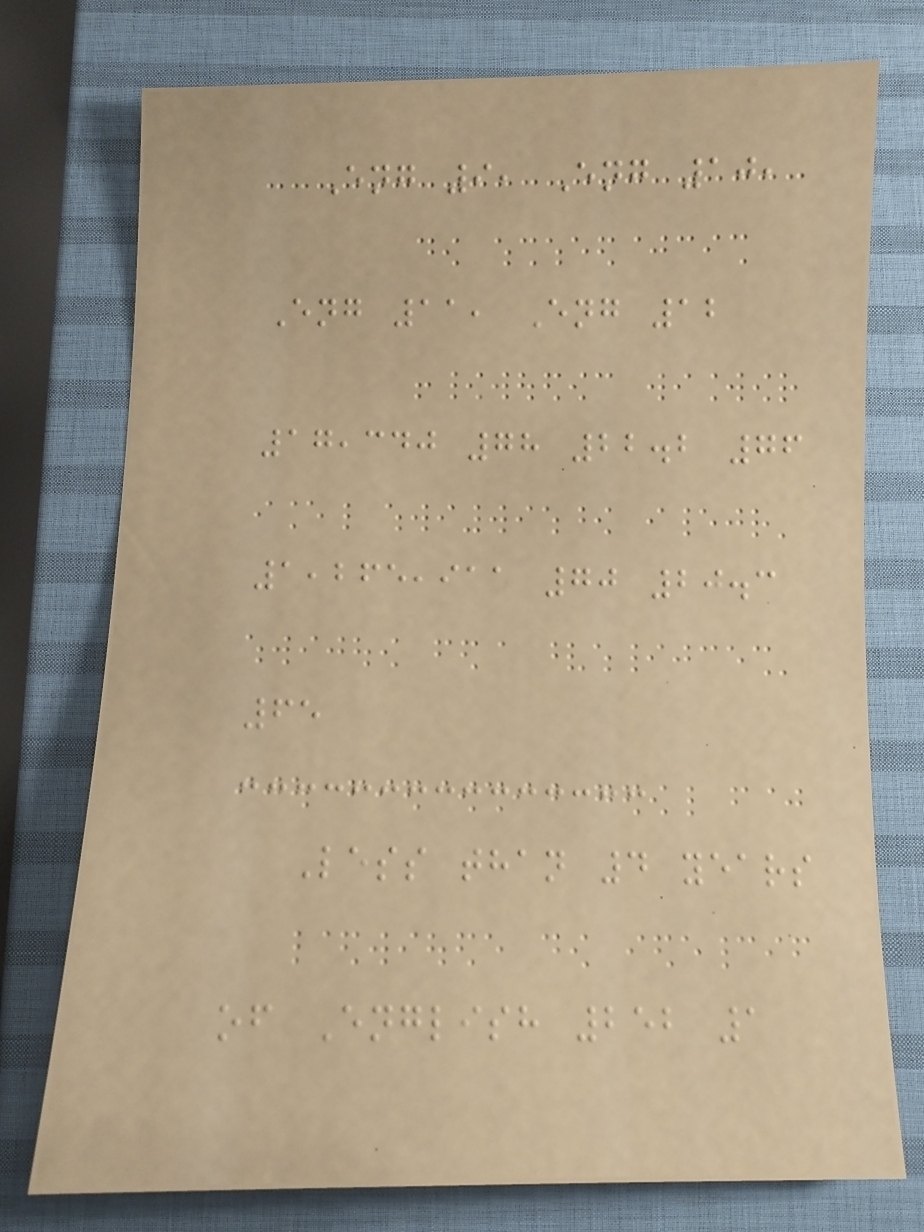Eng 9, Eng 10,
Eng 11, Eng 12
17,340 78 22.2 76
1,265,911 70 20.3
65
Less than 4 years
of English 252 1
